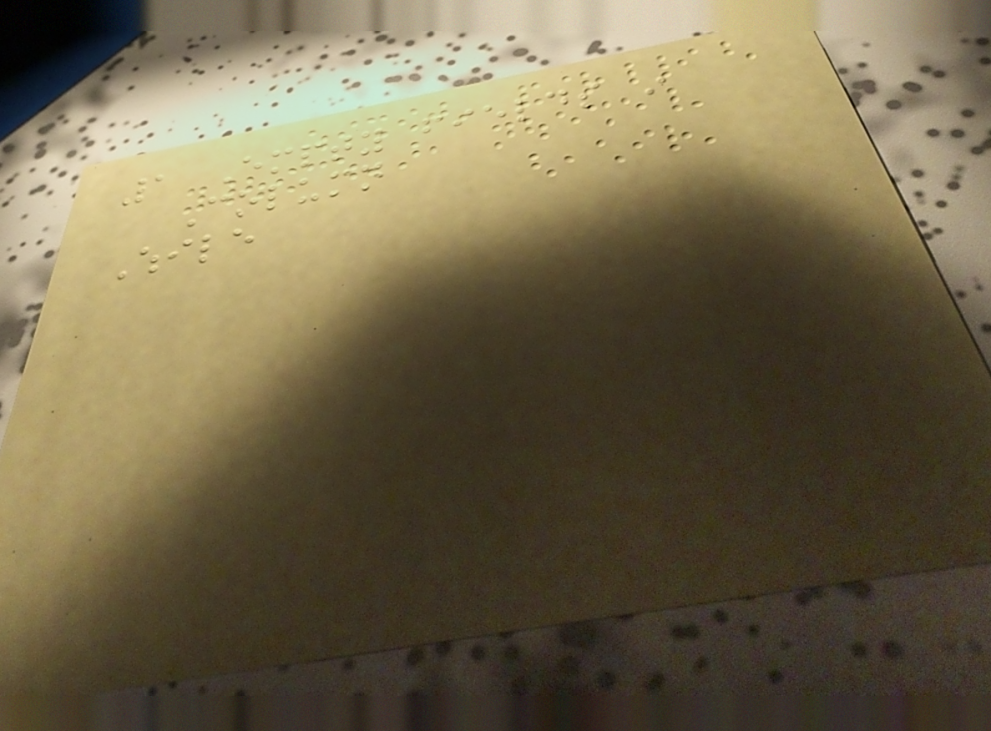1 Empty fields in
Column
While
